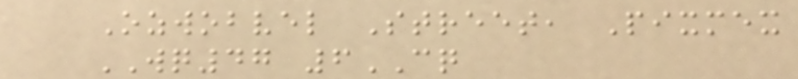Ozwobvel Street, Pixmex
WQ47 6CQ
